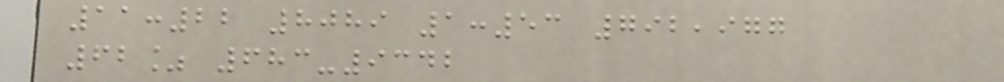11:22 8089 1:53 792,977
62% 683-9342
